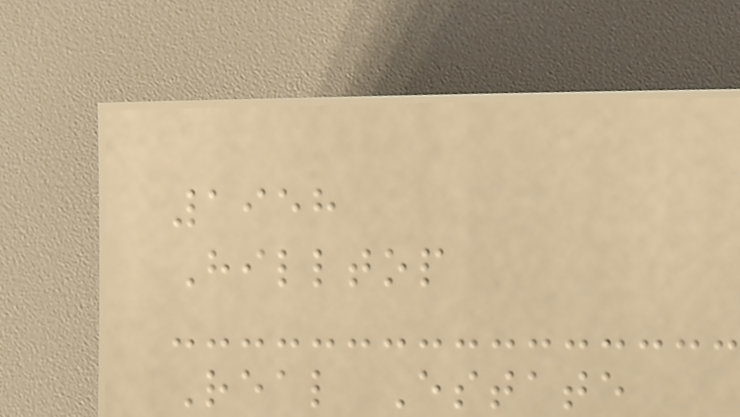1958
Hilltop
Real Estate
